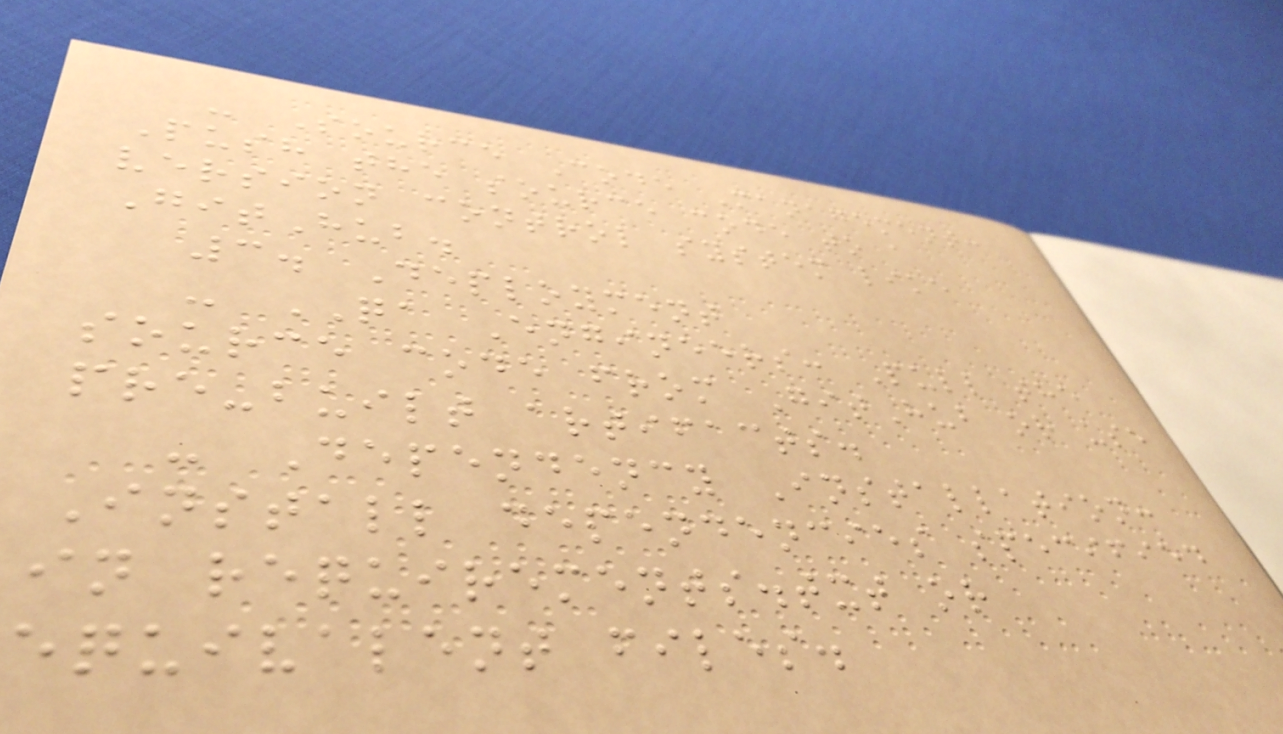- Source Code Management:
Push the source code to a
version control system like
GitHub.
3. Deployment
- QA Engineers: Pull the
source code from GitHub or use
pre-built artifacts.
- Dependency Installation:
Install dependencies specified
in requirements.txt or
equivalent files.
